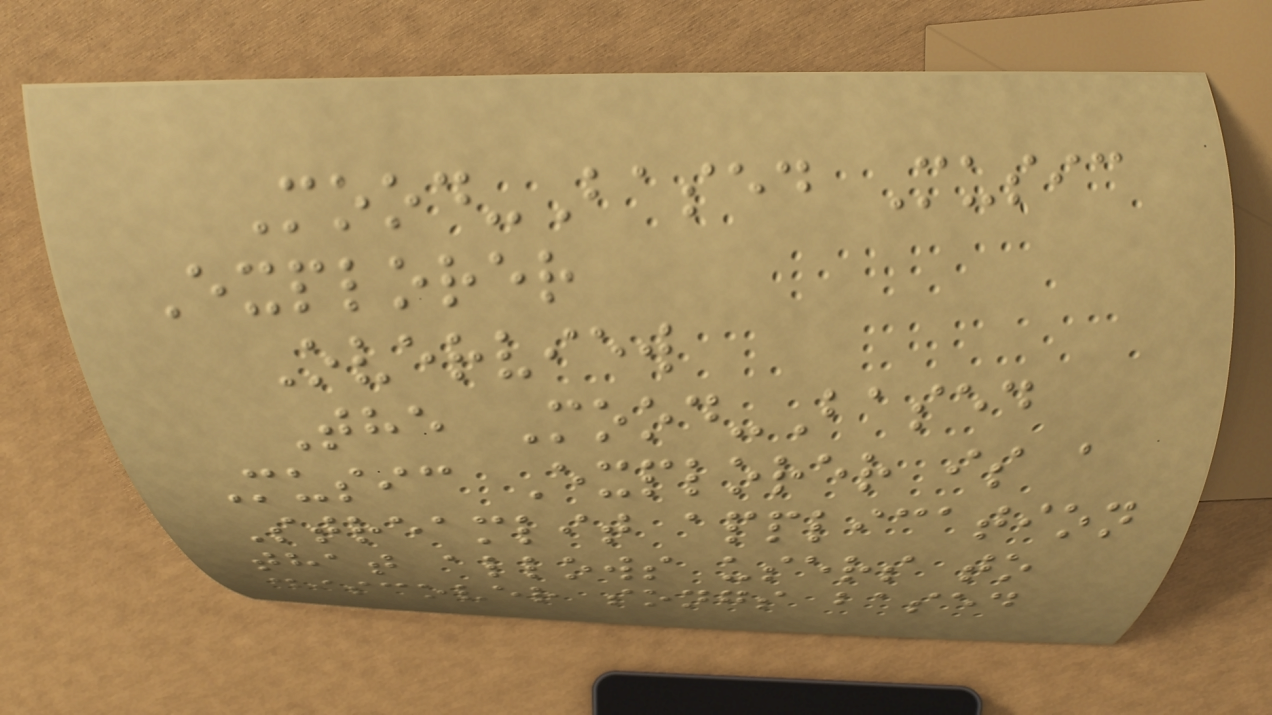Mood-Based Music
Explorer
Overview
The Mood-Based
Music Explorer is a
Streamlit application
that allows users to
discover songs based
